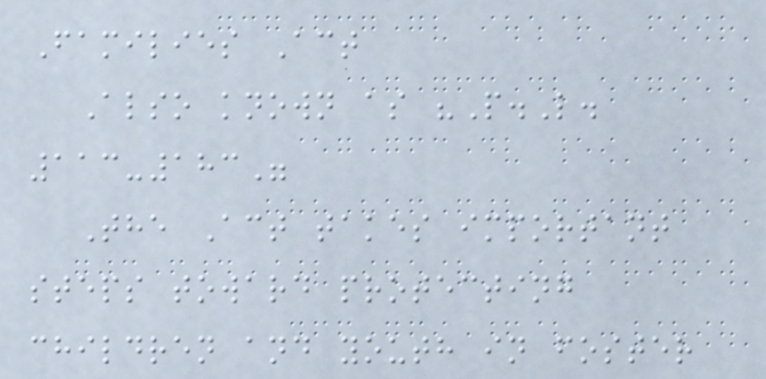Families Act
Also known as "P.L.
113-183"
The Act takes important
steps toward protecting
children and youth in foster
